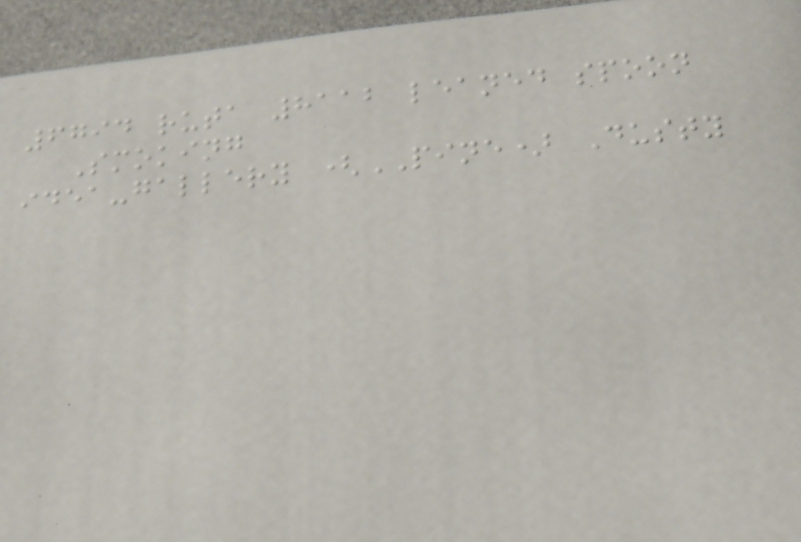6794 ruta 8112 leaned spoon
Smoking
idea-gallery (PINE) Dusty
